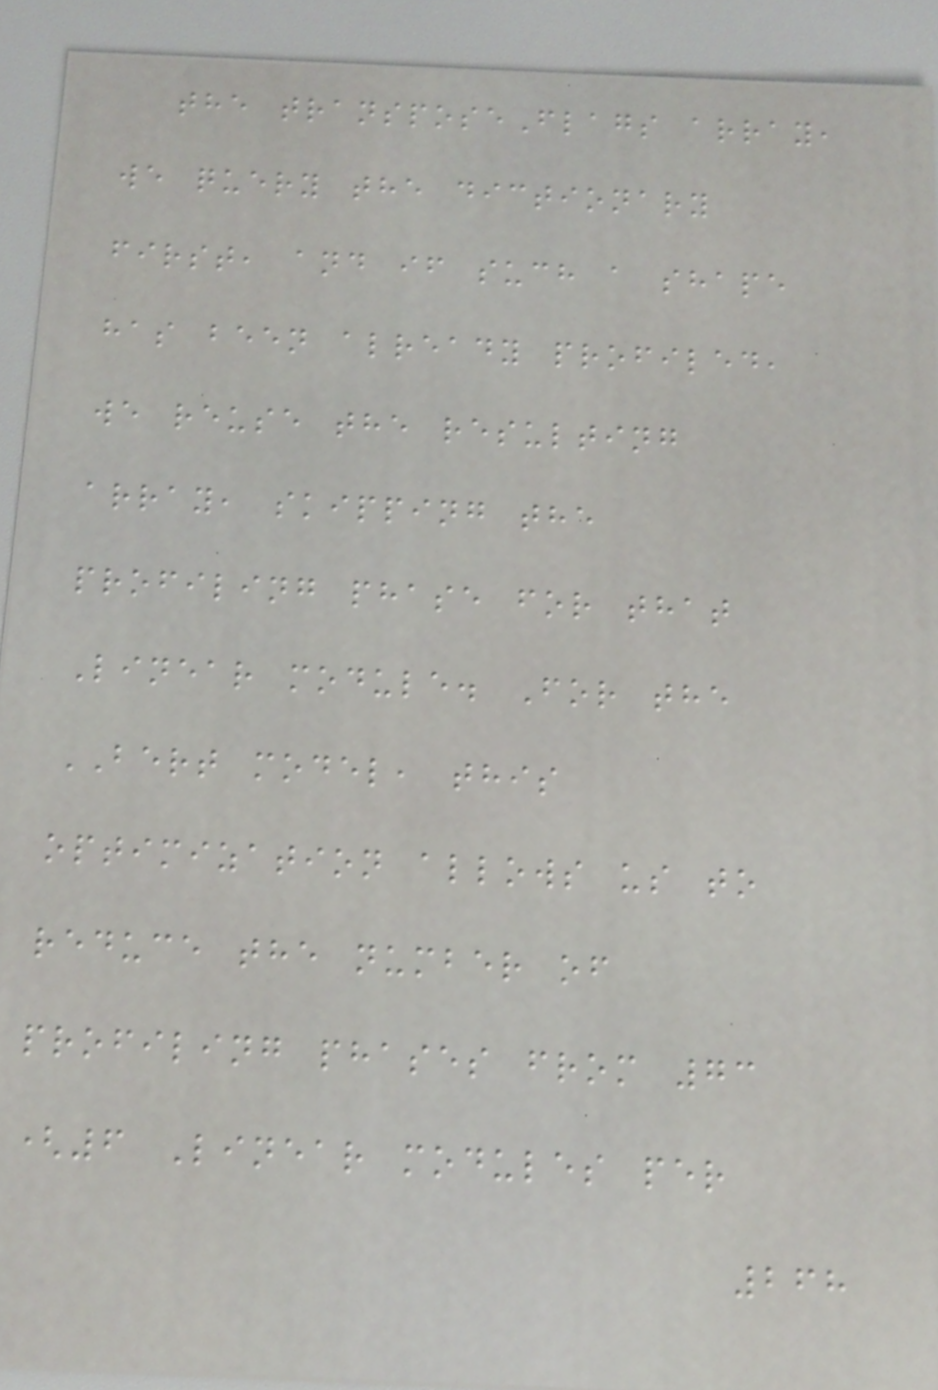the transposeFlags array,
we query the dictionary
first, and if such a shape
has been already profiled,
we reuse the resulting
array, skipping the
profiling phase for that
Linear module. For the
BERT model, this
optimization allows us to
reduce the number of
profiling phases from 73
(6 Linear modules per
268
